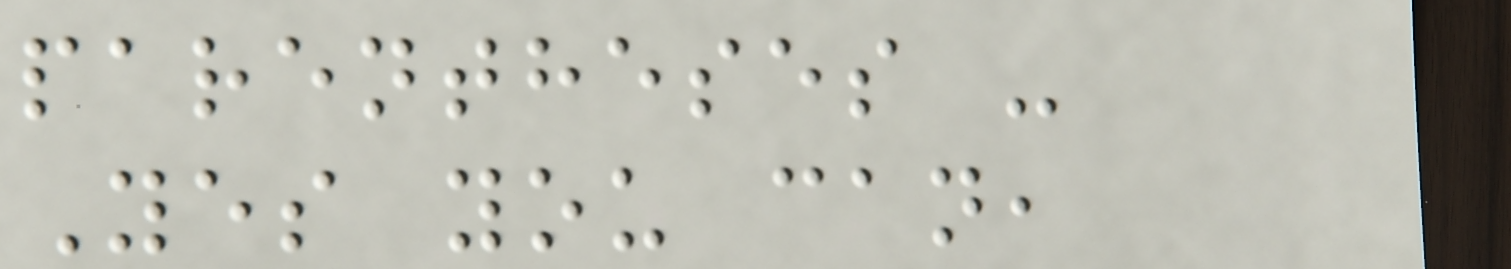parentheses -
Yes you can,
